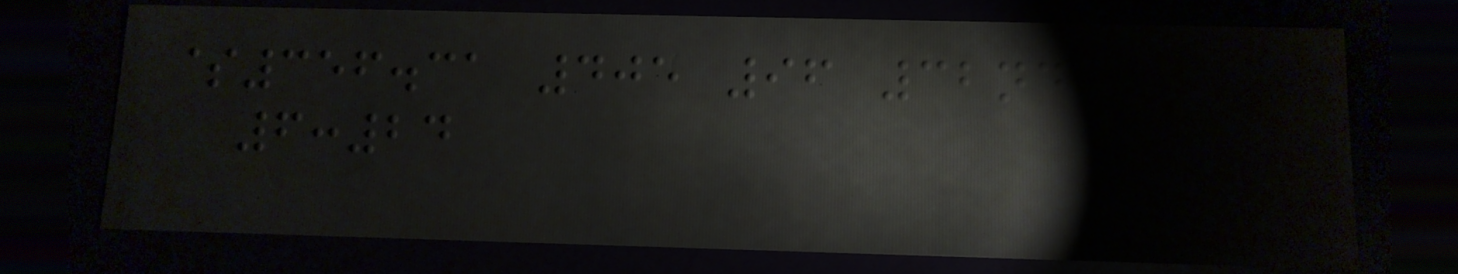$356.31 405 96 32nd
6:24
